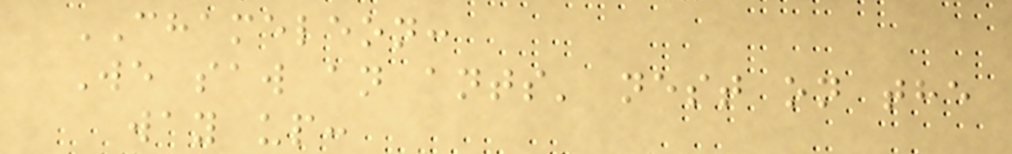CHAMELEON:
We saw an ants' nest on the
way up:
